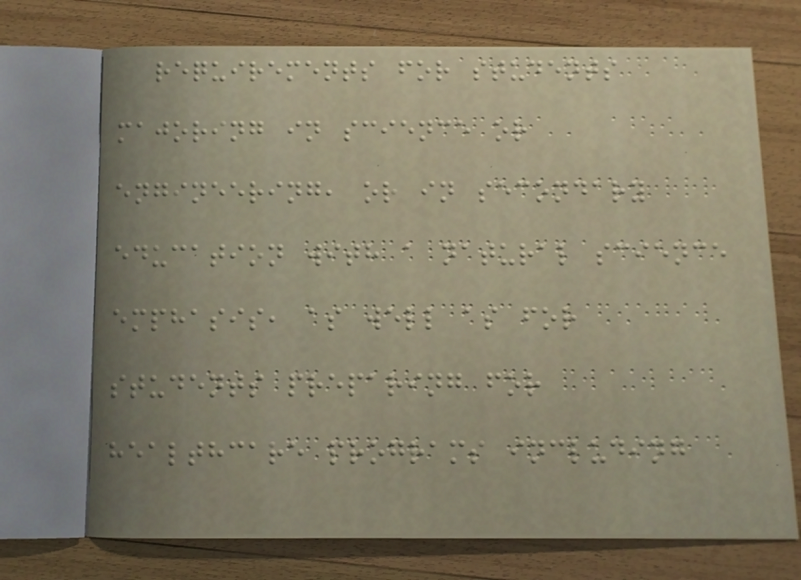requirements for students
majoring in science or
engineering, or in secondary
education with a natural science
emphasis, as well as for
students preparing for
healthcare programs including
